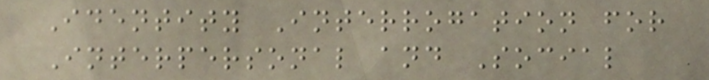Identity Interrogation for
Interpersonal and Social
